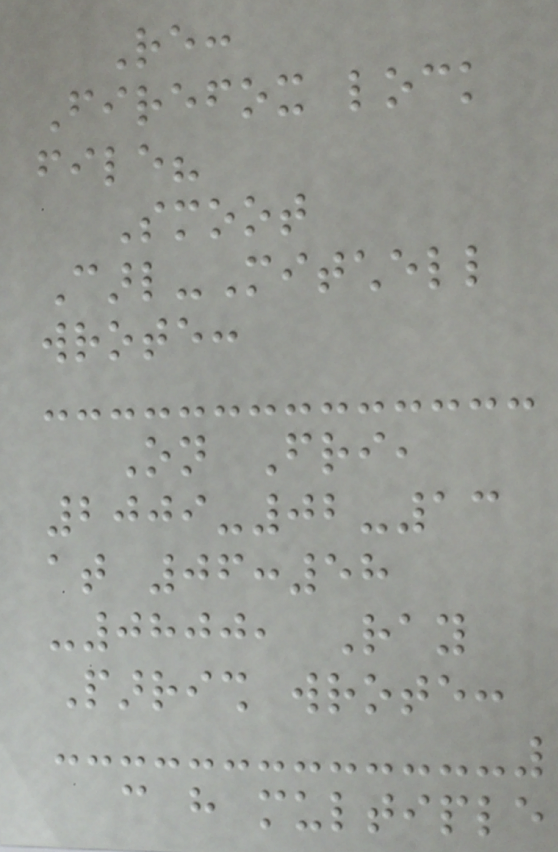Re:
Firefox lock
file?
Smoot
Carl-Mitchell
wrote:
On Fri,
2009-02-13
at 06:58
-0800, Ray
Parrish wrote:
can have multiple
